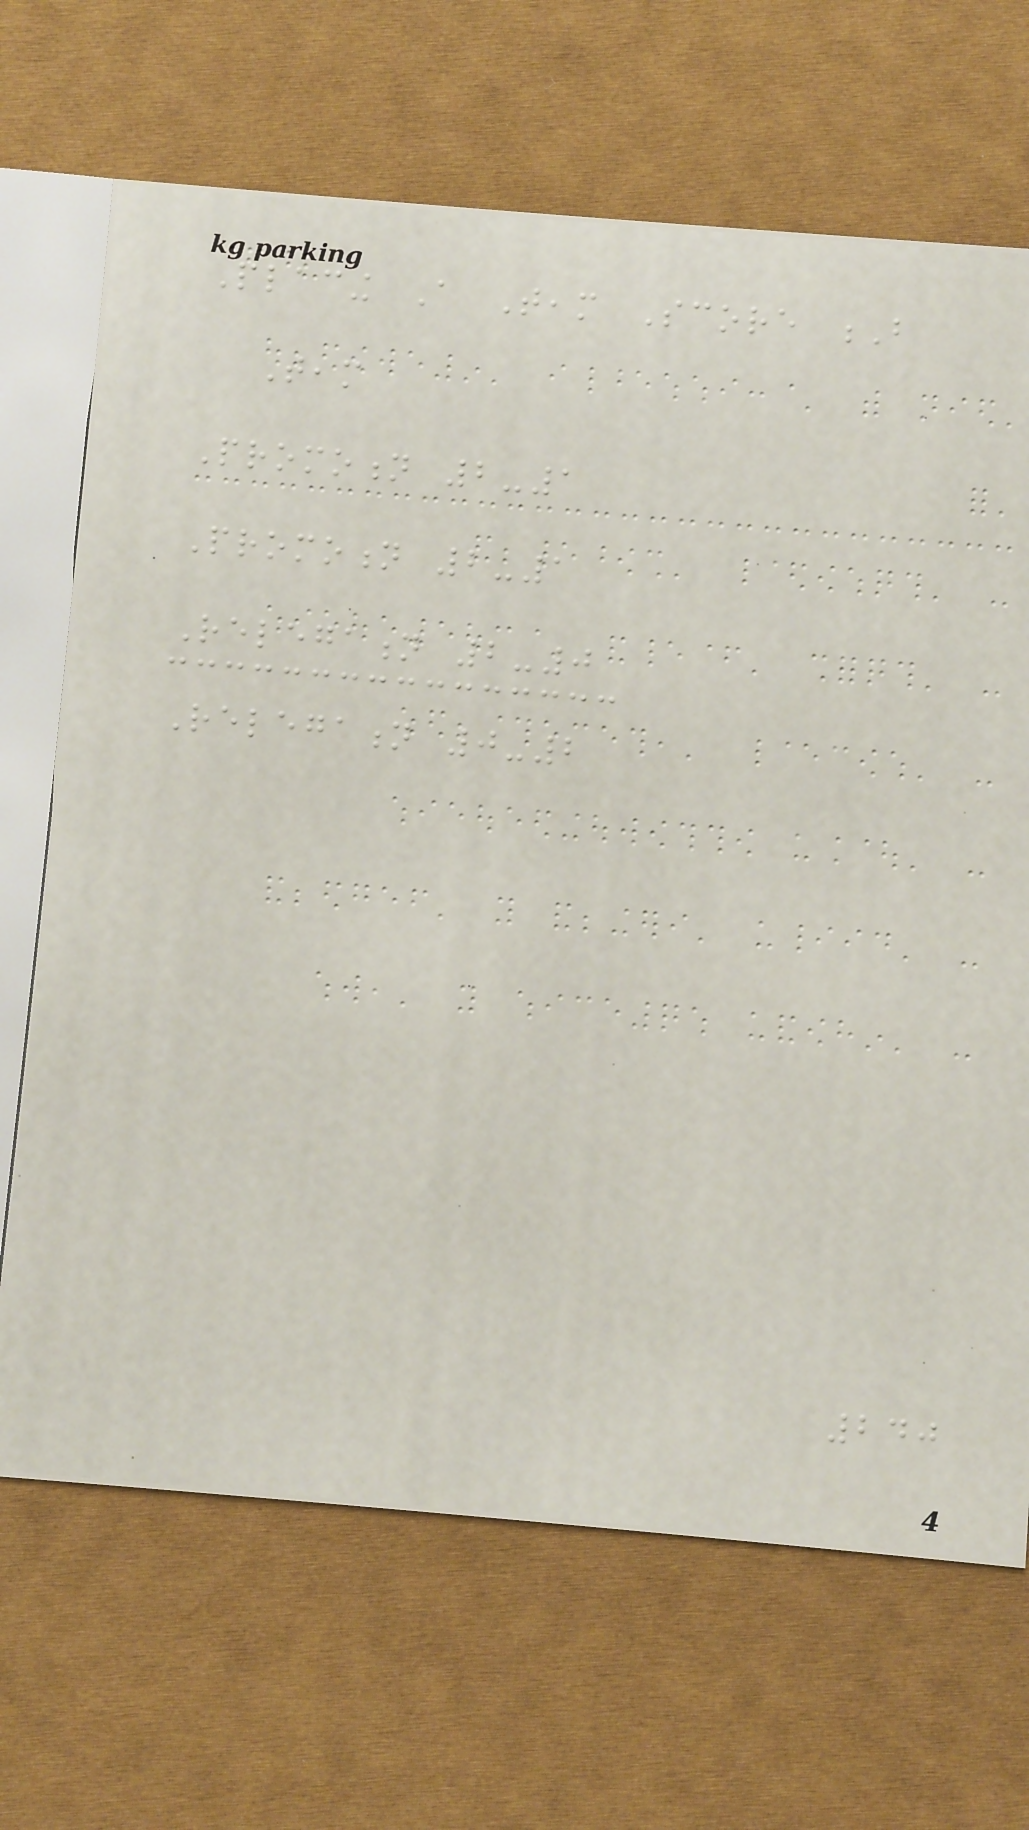Placing A Team Score B
Team
Promotion 2-1
Promotion 2-1
Relegation 2-0
Relegation 0-2
240
